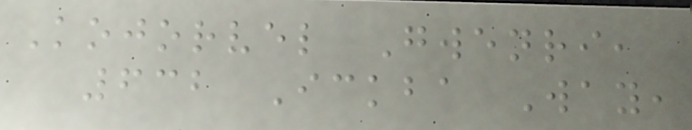Kojorvel Gwenri,
632 Ickba Way,
